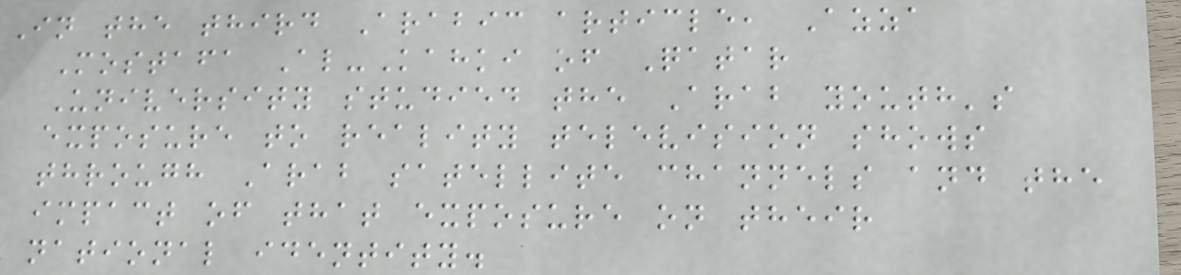In the third Arabic article, Azza
Mostafa Al-Kahki of Qatar
University studied the Arab youth's
exposure to reality television shows
through Arab satellite channels and the
impact of that exposure on their
national identity.
